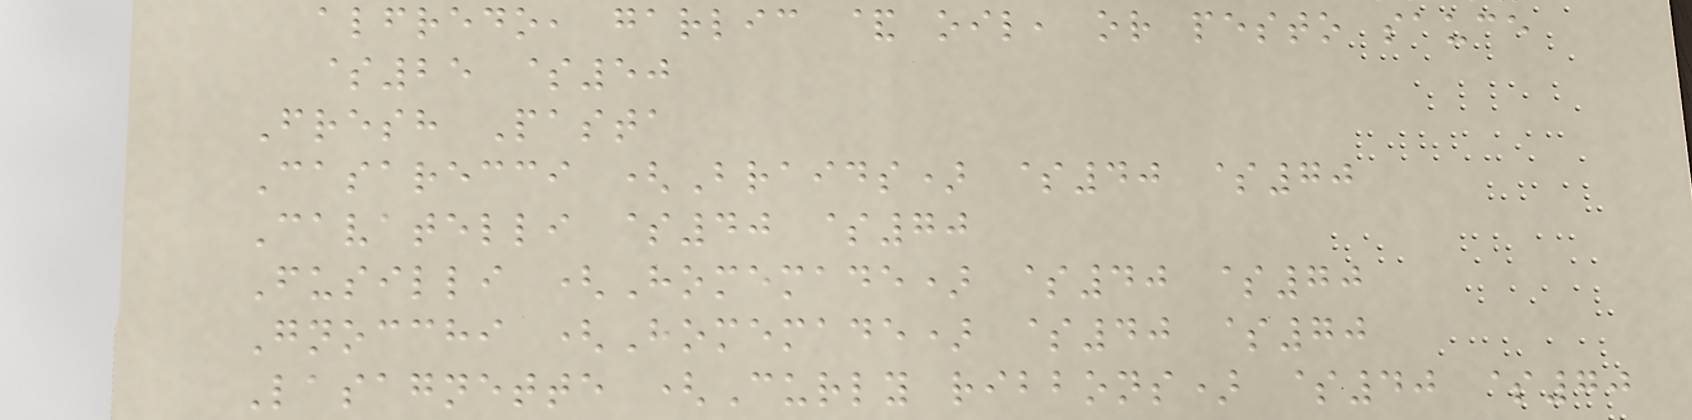alfredo, garlic & oil, or pesto sauce
$25 $50
Fresh Pasta
Casarecci (Braids) $40 $70
Cavatelli $40 $70
Fusilli (Homemade) $40 $70
Gnocchi (Homemade) $40 $70
Lasagnette (Curly ribbons) $40 $70
